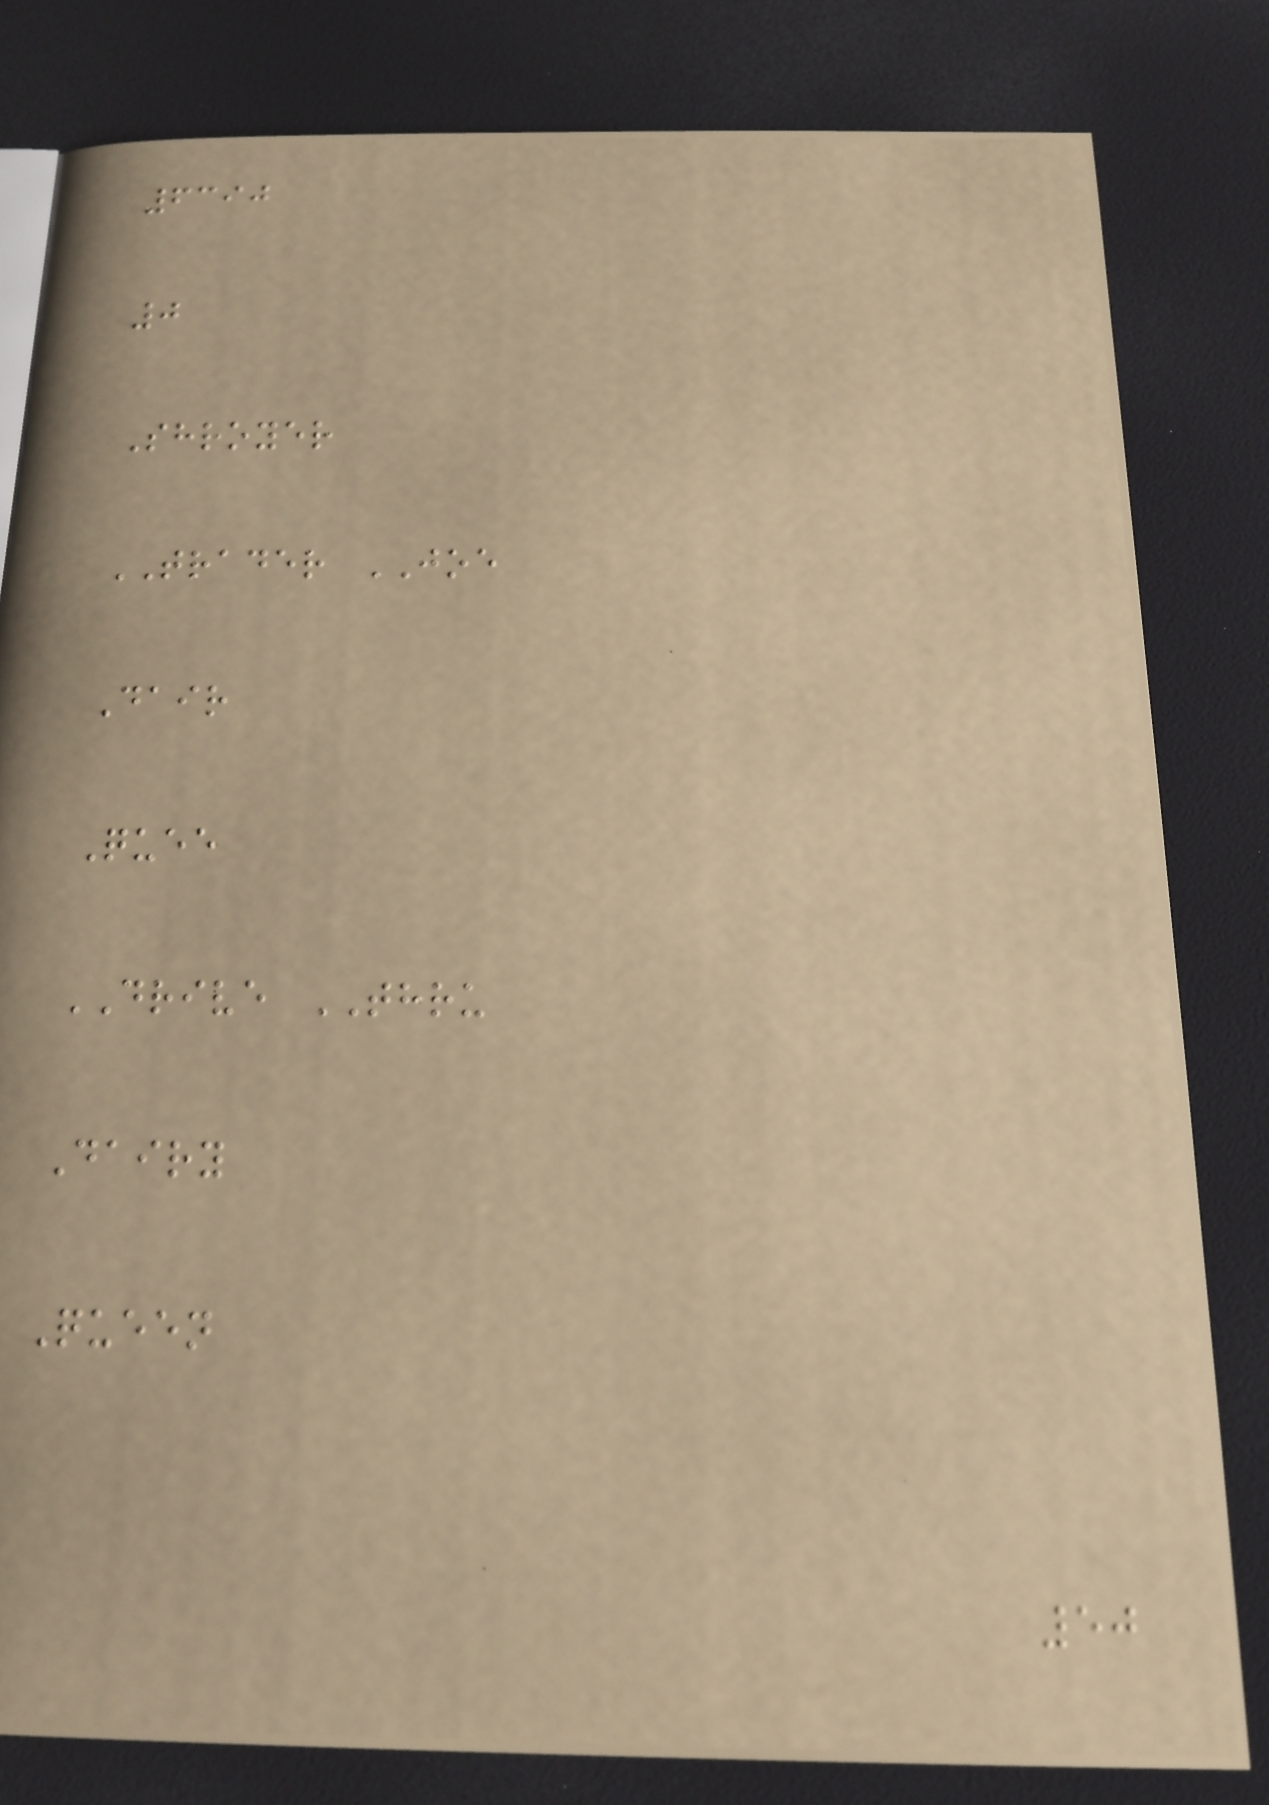6390
0
Shroyer
TRADER JOE
Dair
Quee
DRIVE THRU
Dairy
Queen
50
